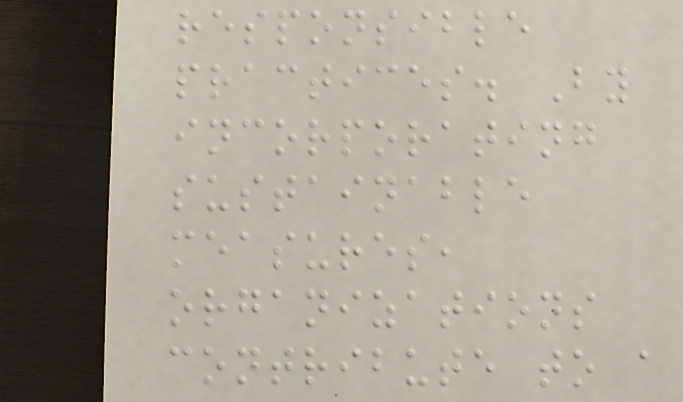responsible
practices. By
incorporating
sustainable
measures,
organizations
contribute to a
